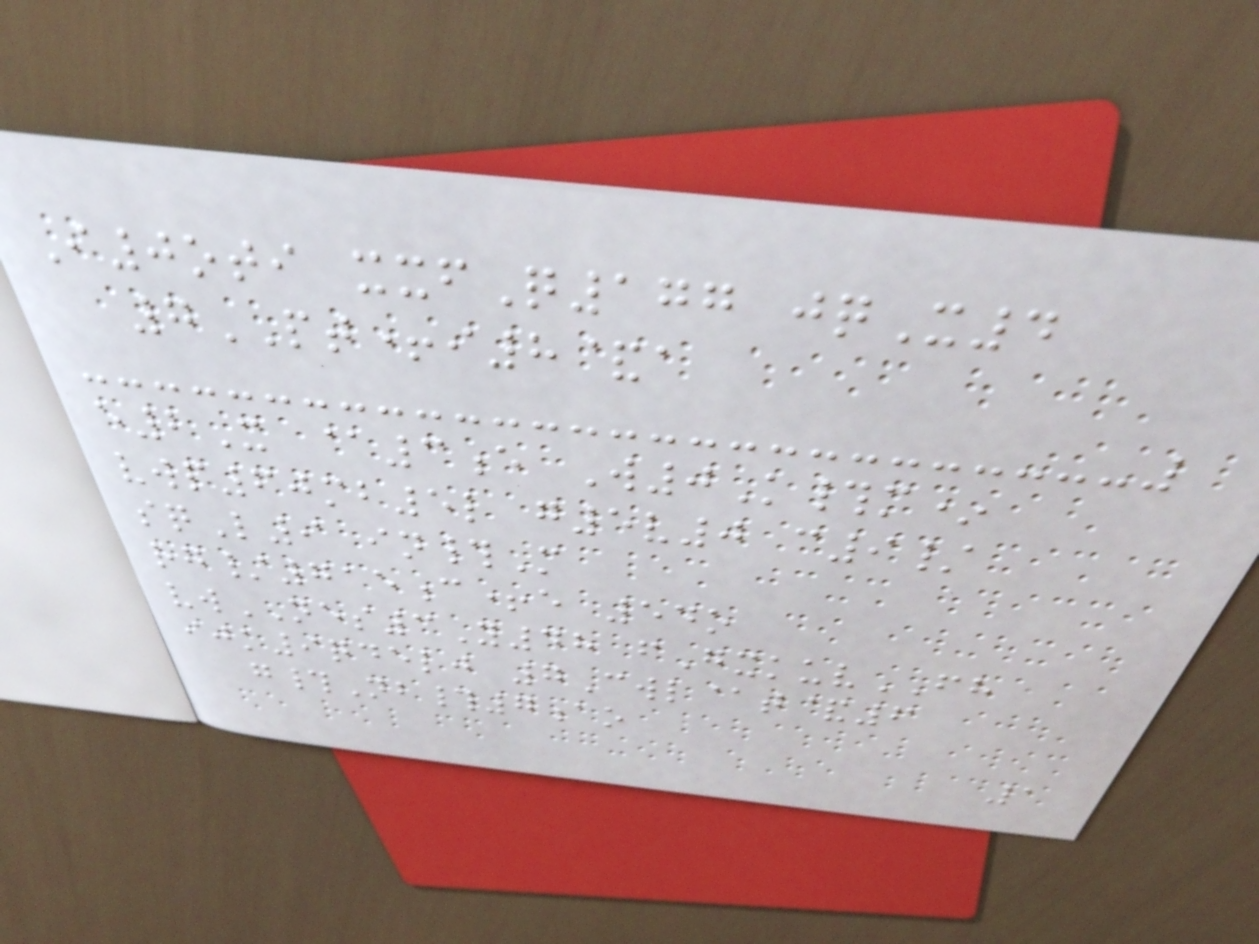I0oti xxfQ177 jqX4
7PT+i8&a
e2X @3e W0K#m*
vwp60mb5l g5v0 c9/
sqL9 in#M
rg/715c+e 54o
vwNES3Y48 fGxkuvFH
ijk9qdelj 7Cwl@t&6
g#Nb#7ao
1
